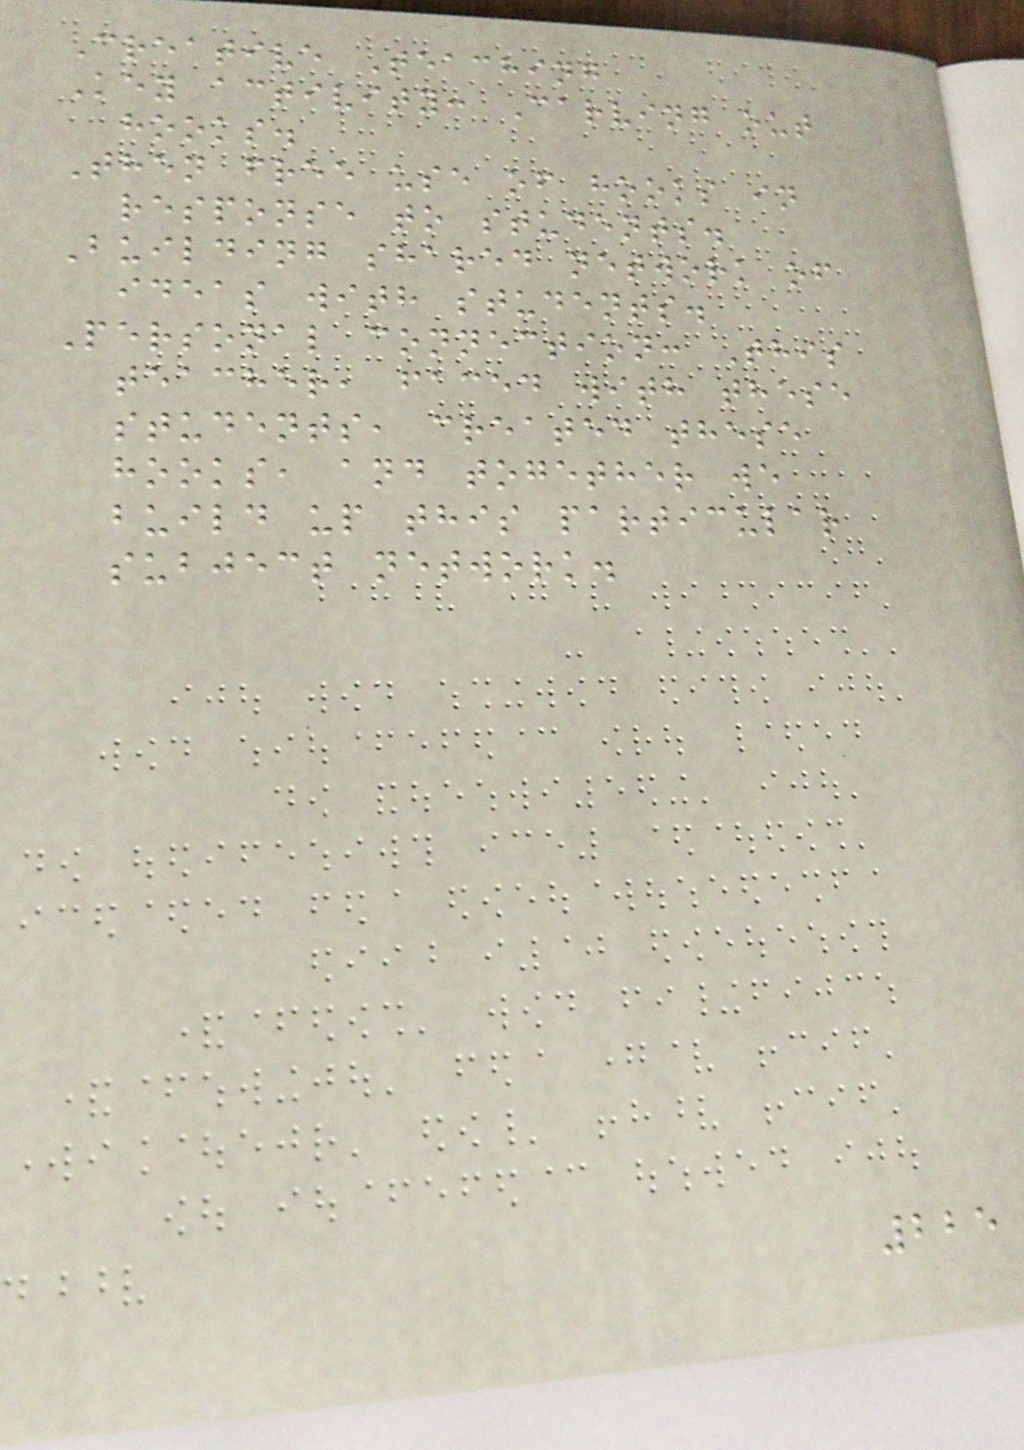Creative Teaching
Key activity: Carving out
hooks.
Then free use of hooks in
response to students.
Building shared network of
ideas with students.
Personal connection: This
teacher, faced with these
students, created these
hooks, and together we
build up this particular
subject network.
225
